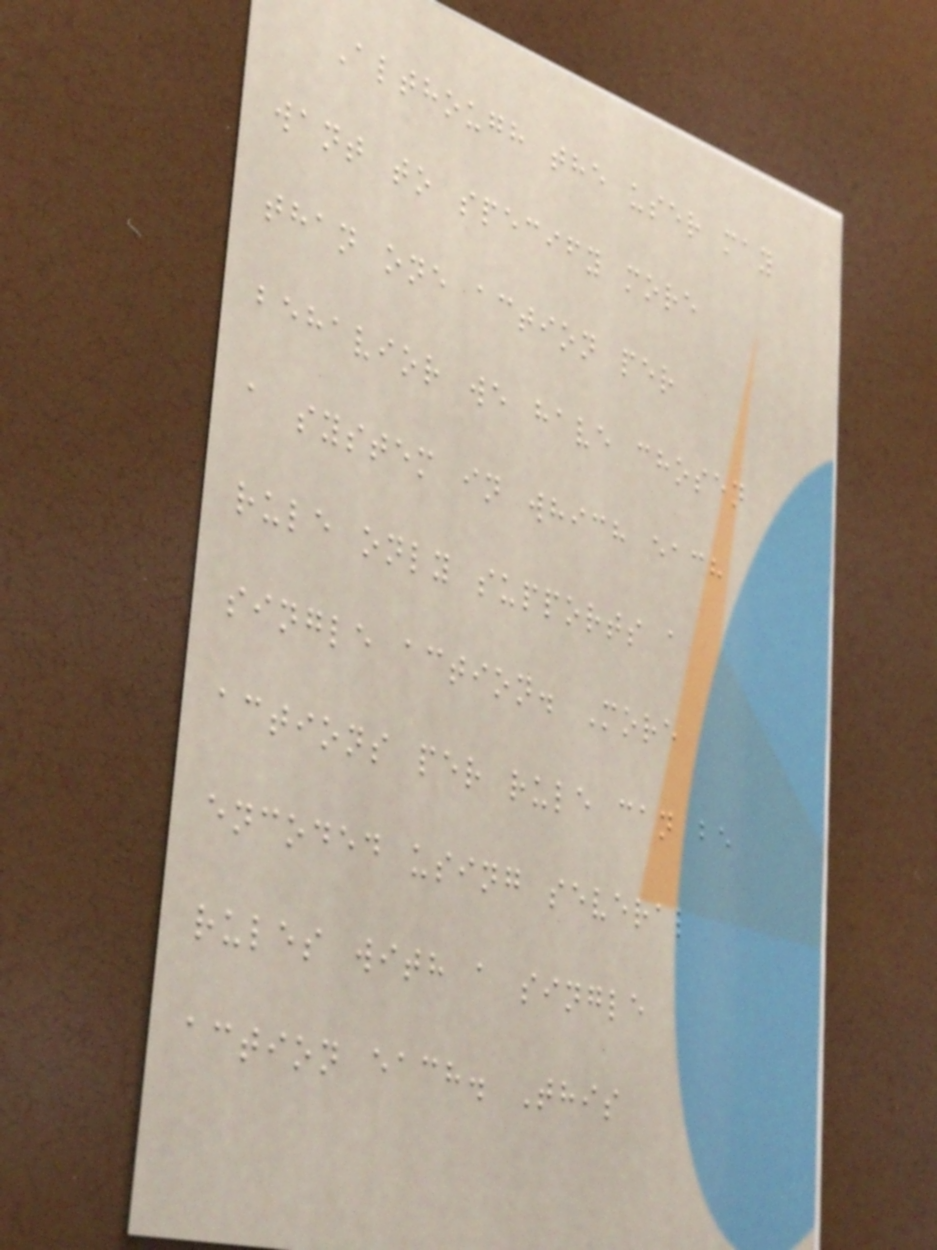Although the user may
want to specify more
than one action per
behavior we have chosen
a system in which each
rule only supports a
single action. More
actions per rule can be
encoded using several
rules with a single
action each. This
